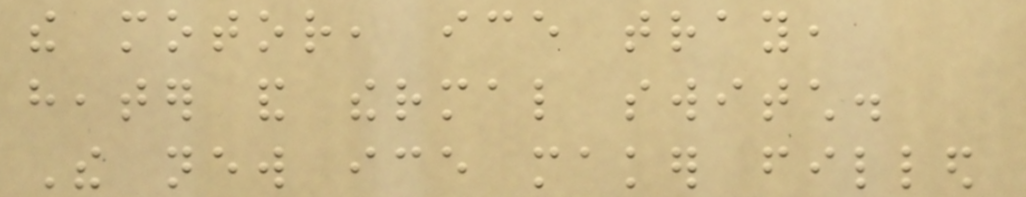the motor, ice tray,
heater and thermal switch.
The new ice maker filled
